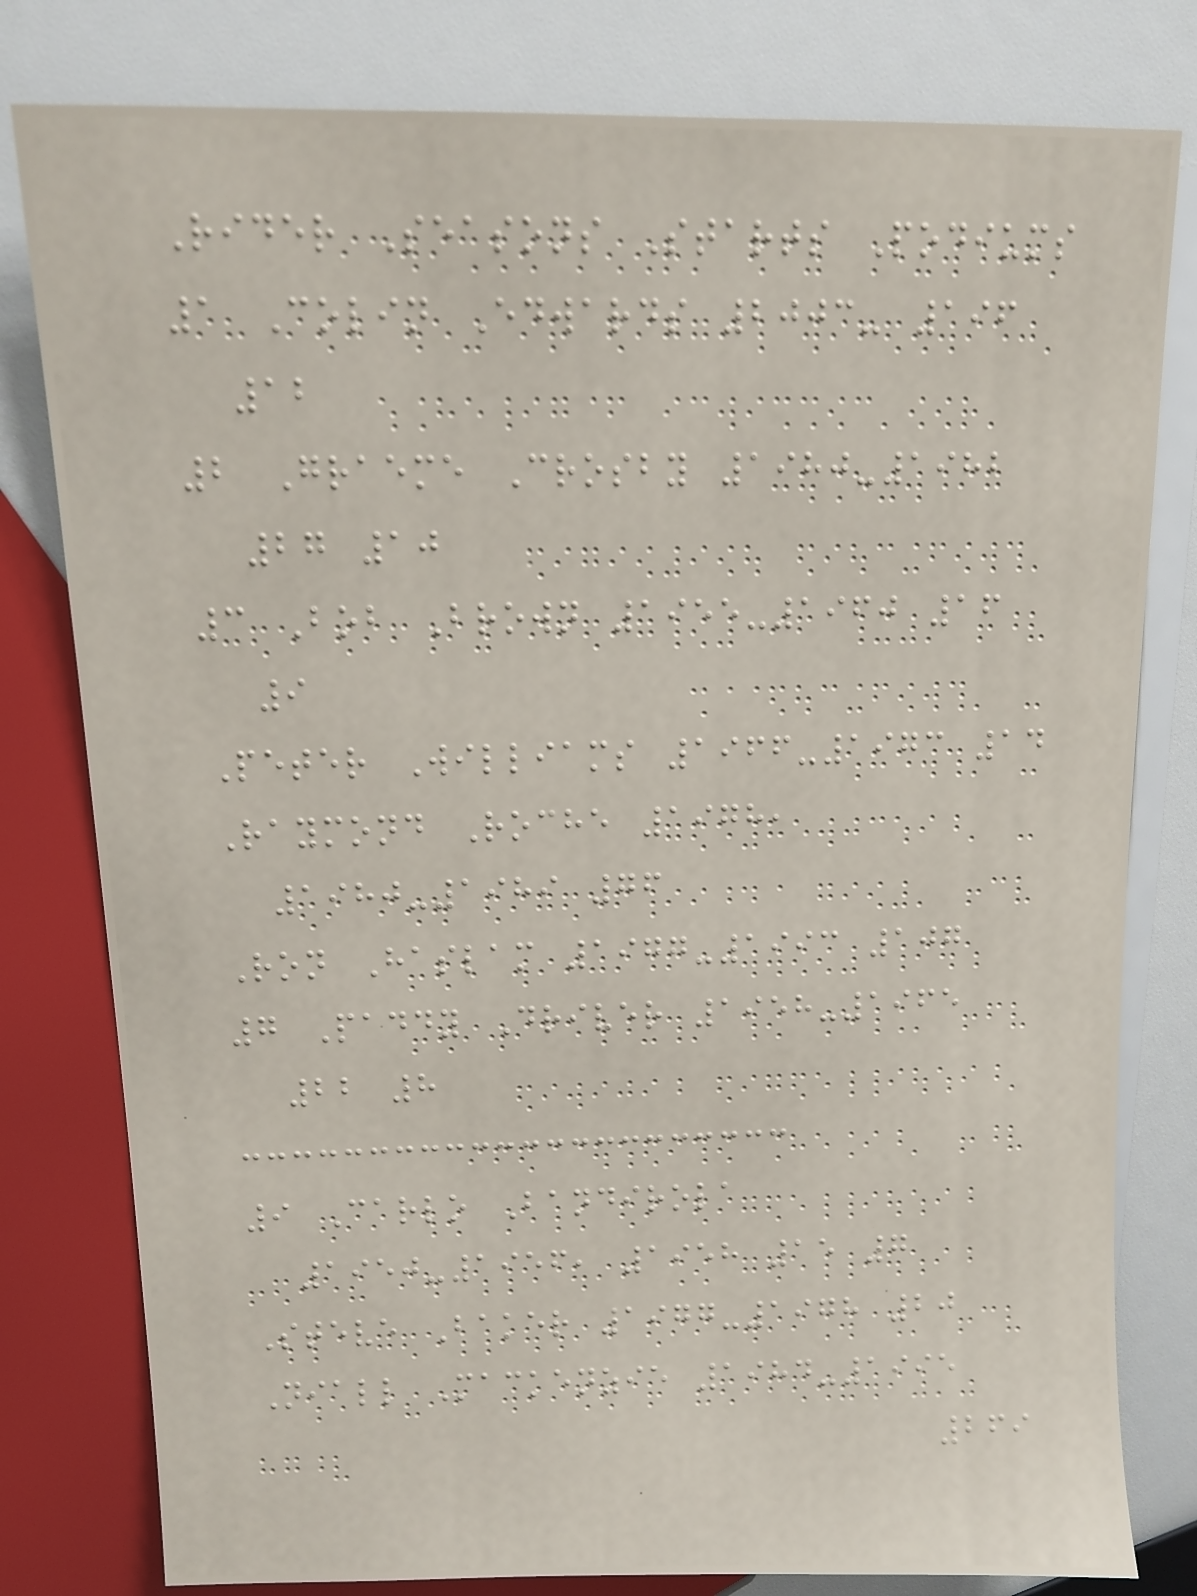Rider Seasons Starts Podiums
1 Colin Edwards 2003- 196
12
2 Graeme Crosby 1980-1982
27 10
3 Bob Brown 1955-1960 16
9
Peter Williams 1966-1973 14
Raymond Roche 1978,
1980-1989 76
Ron Haslam 1977-1993 107
7 Paddy Driver 1958-1965
22 8
9 Carlo Bandirola
1950-1956, 1958 15 7
Steve Baker 1977-1978 20
Niall Mackenzie 1984-1995
269
